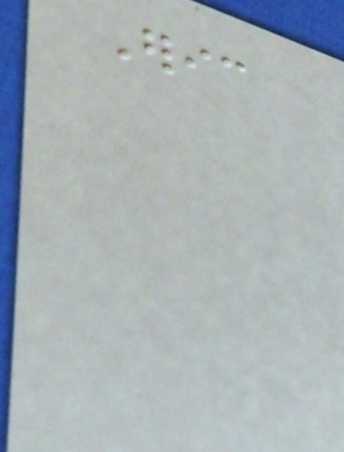Eric
